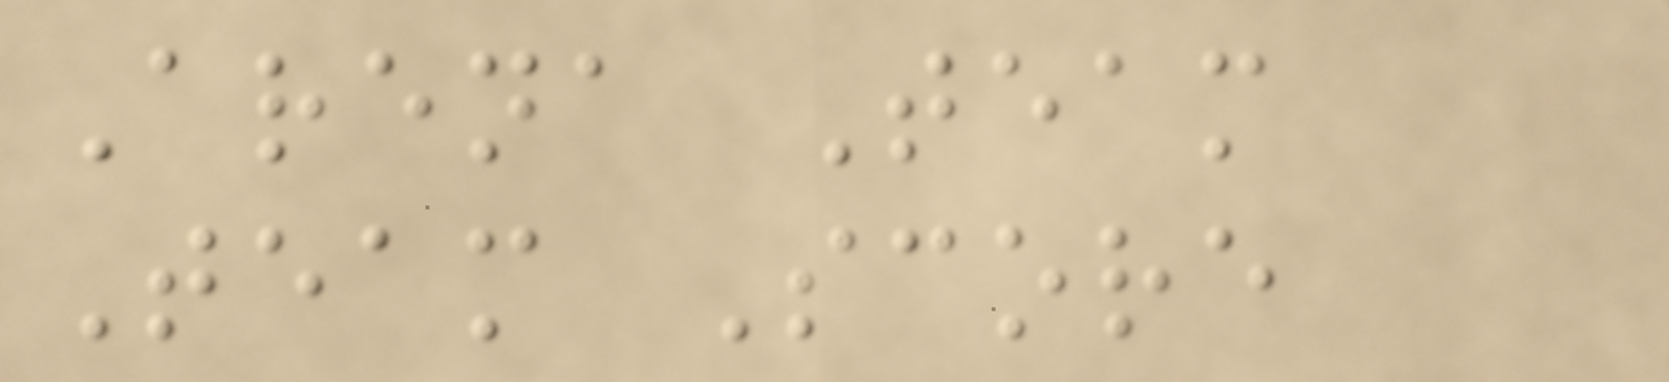Arena Team
Team Score
